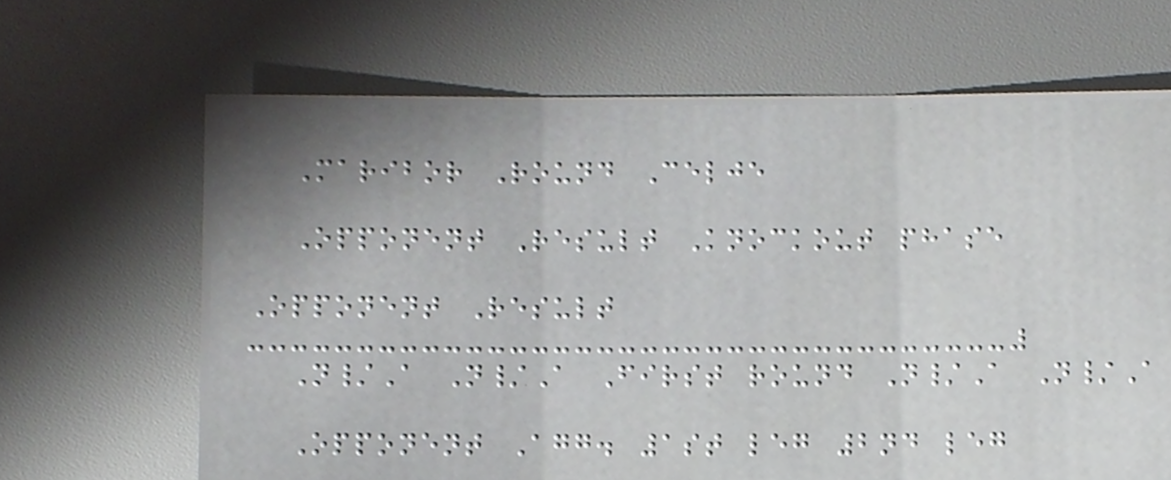Maribor Round Celje
Opponent Result Knockout phase
Opponent Result
N/A N/A First round N/A N/A
Opponent Agg. 1st leg 2nd leg
